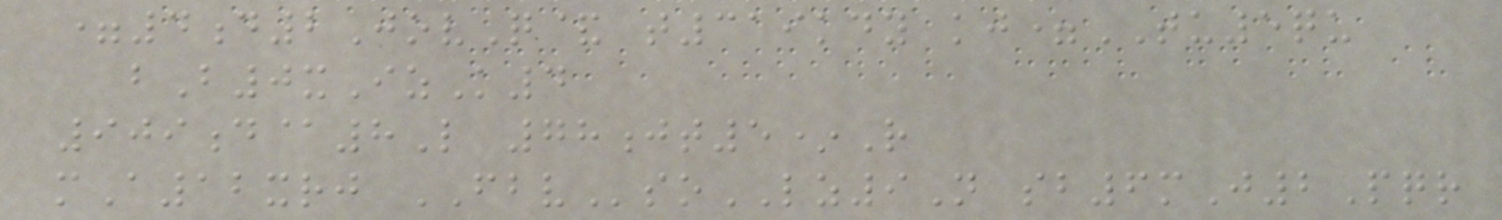=4d2JovQ& t319kdy kj=TU5qu
bB0xIzK4
909d@8L 78jt5*R
mA12xrj FBVsoLZ9N sb6mJ2Pqr
